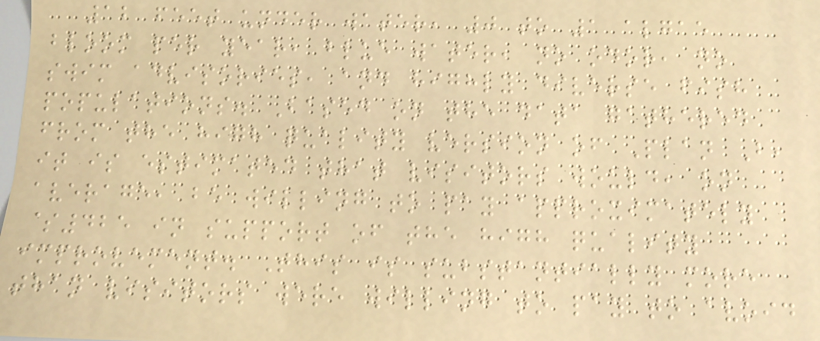12 feet under water, 0 to 1 algae
bloom per year, blue water, no odor, no
swim advisories, and highly diverse fish
populations. Based on the data gathered
from the high quality version of Plan B,
it is estimated that visitors would, on
average, be willing to pay approximately
$425 in support of the high quality
improvement. This is substantially more
than visitors were willing to pay to avoid
